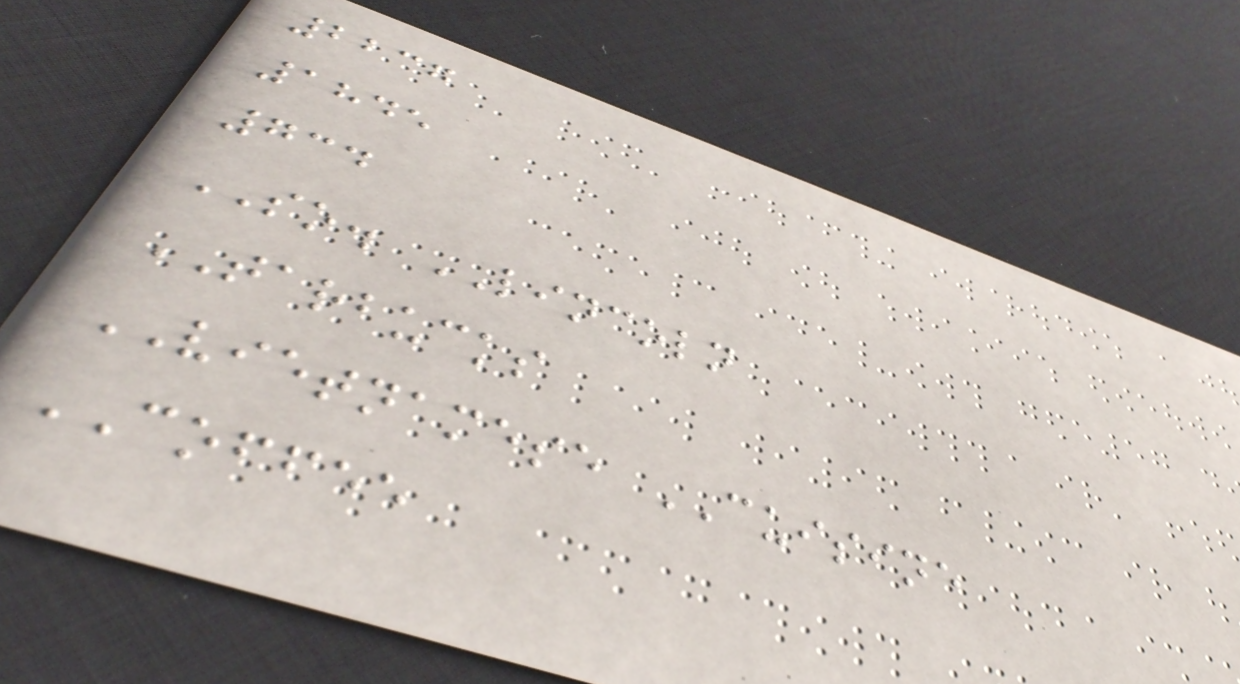2237
1845
734
SO. LINCOLN
TARBUCKS
VIETNAMESE CUISINE
COFFEE
